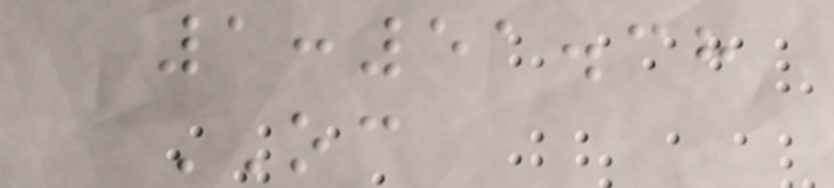1:51.38
OC
